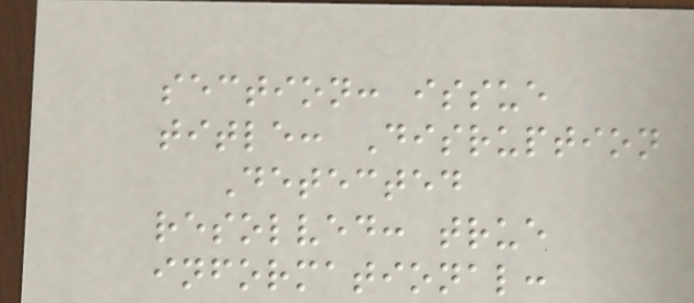section: issue
title: Disruption
Detected
resolved: true
informational:
